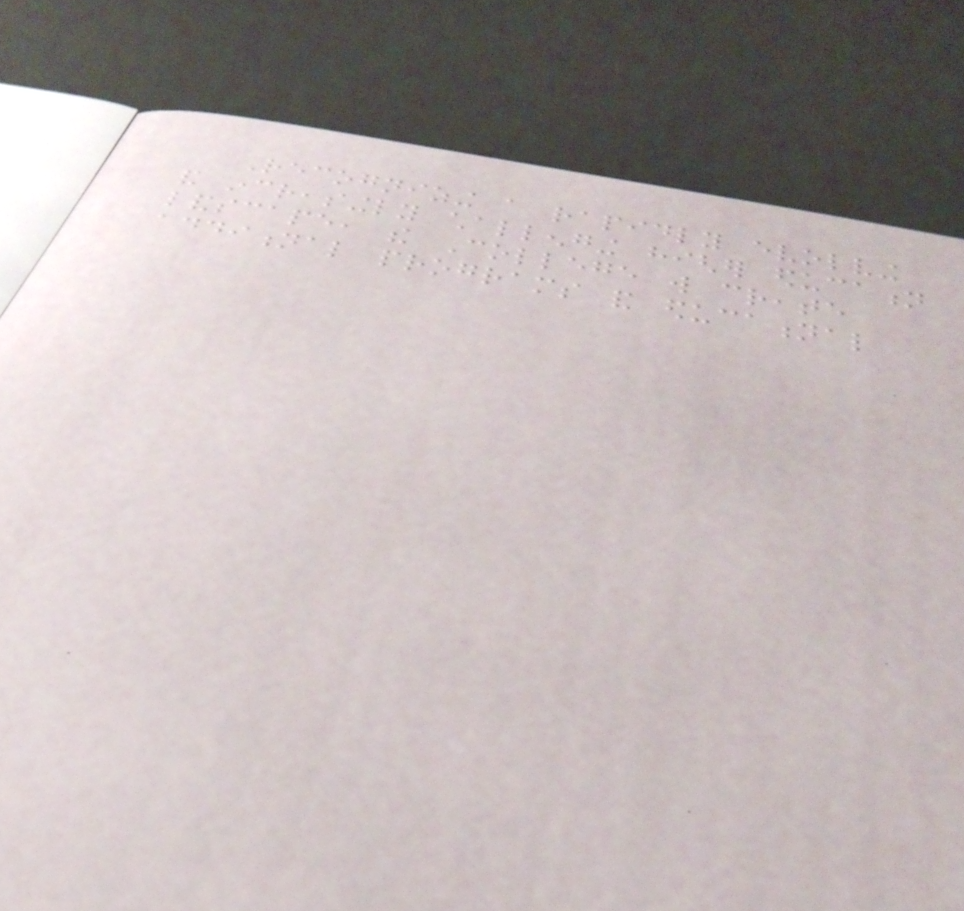Recognizing a rapidly evolving
and increasingly challenging higher education
landscape, the College will create
additional programs and educational
